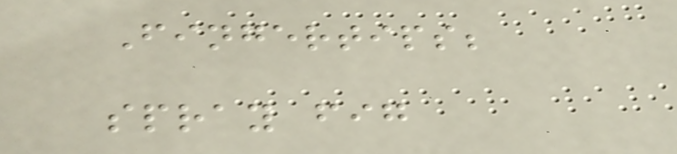Fingertips;
spray fig
